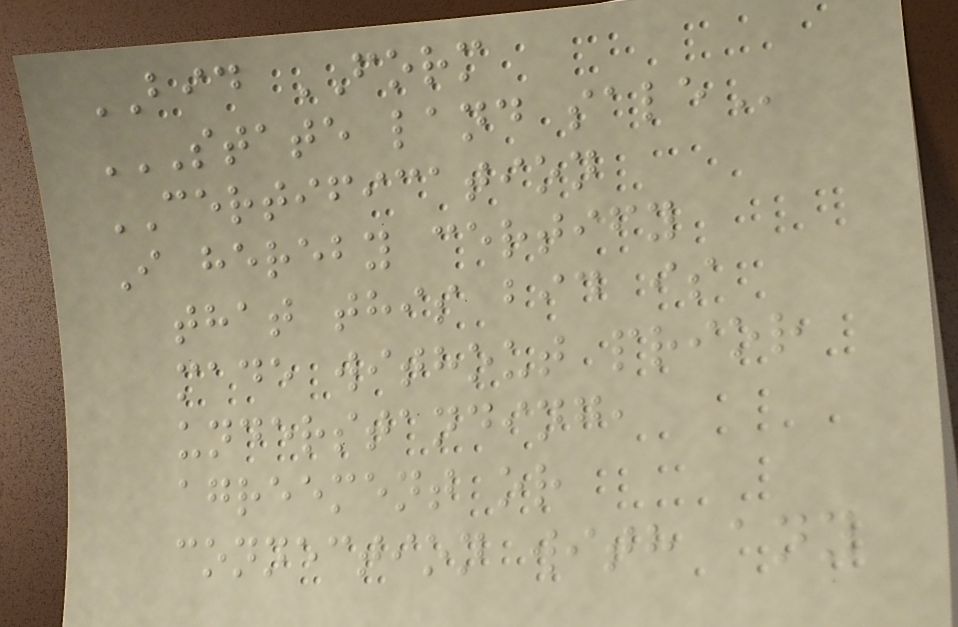BID FORM
STATE LAND SALE
CERTIFICATION
I hereby certify
that this bid is
made without prior
understanding,
agreement or
connection with any
